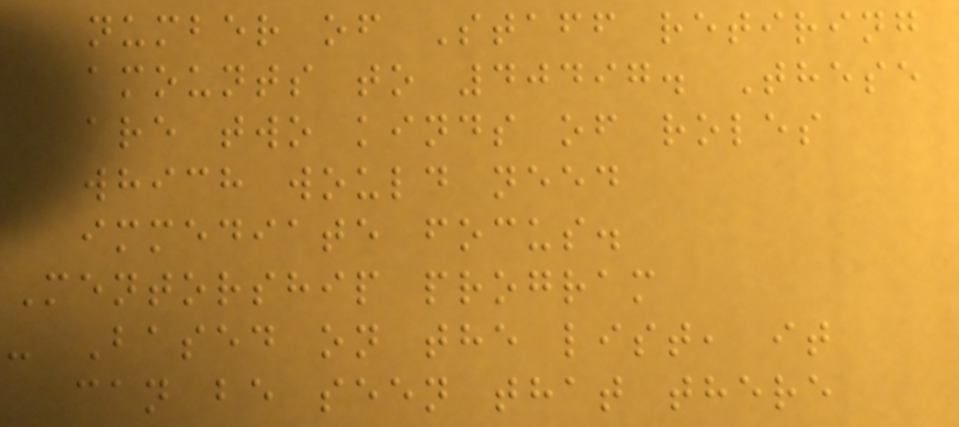number of Staff retiring
amounts to 40497. These
are two kinds of roles
which would need
immediate focus.
Mentorship program
- Based on the list, it
can be seen that there
